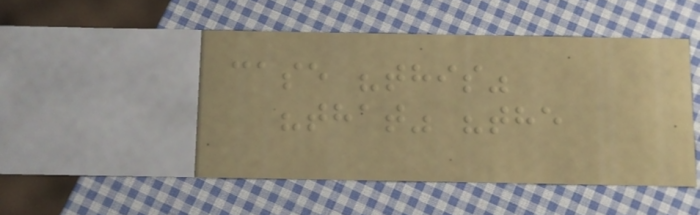case "this"
"that" "the
